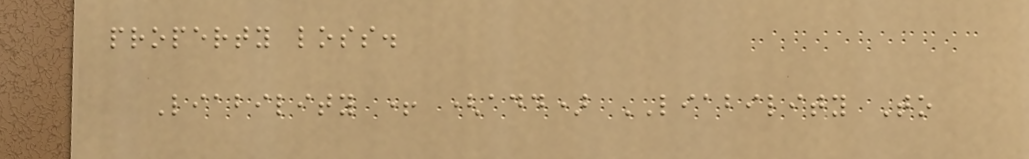property loss.
Liability + (add) LIABILITY To
